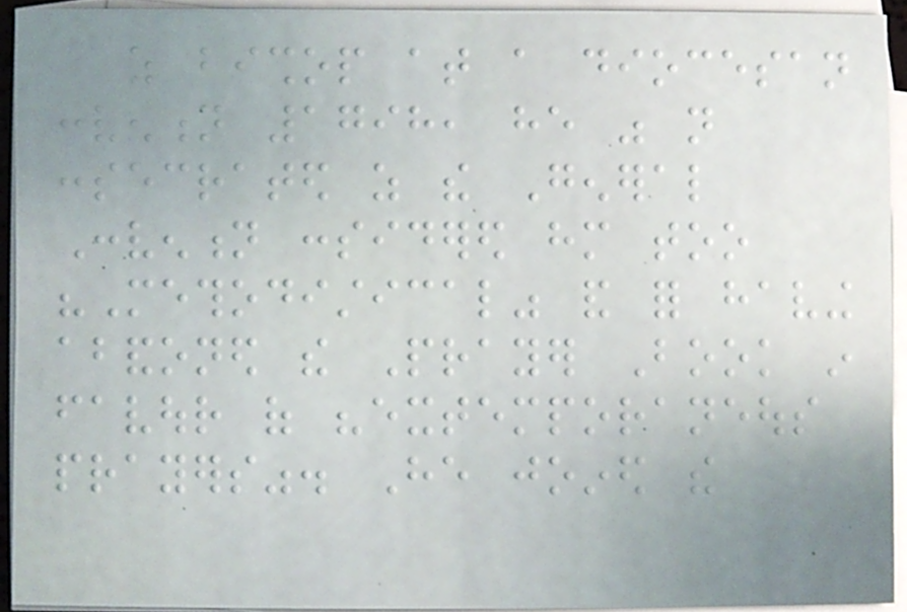as bishop at a diocesan
convention 1798, he was not
consecrated as the General
Convention considered him too
"Methodistical" and for having
abandoned the Prayer Book in
favour of "extemporaneous
prayers". He joined the
